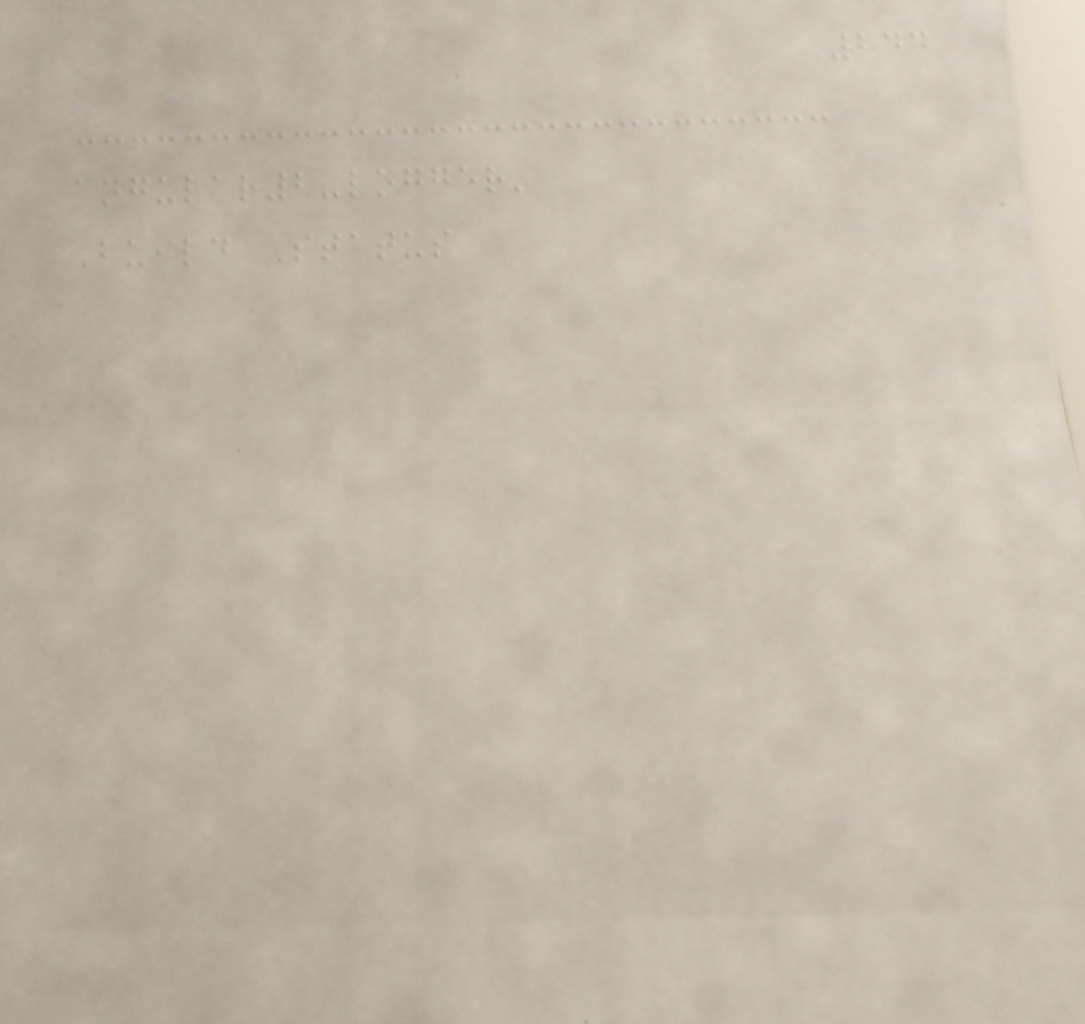244
angular2-logger'
Build Status
